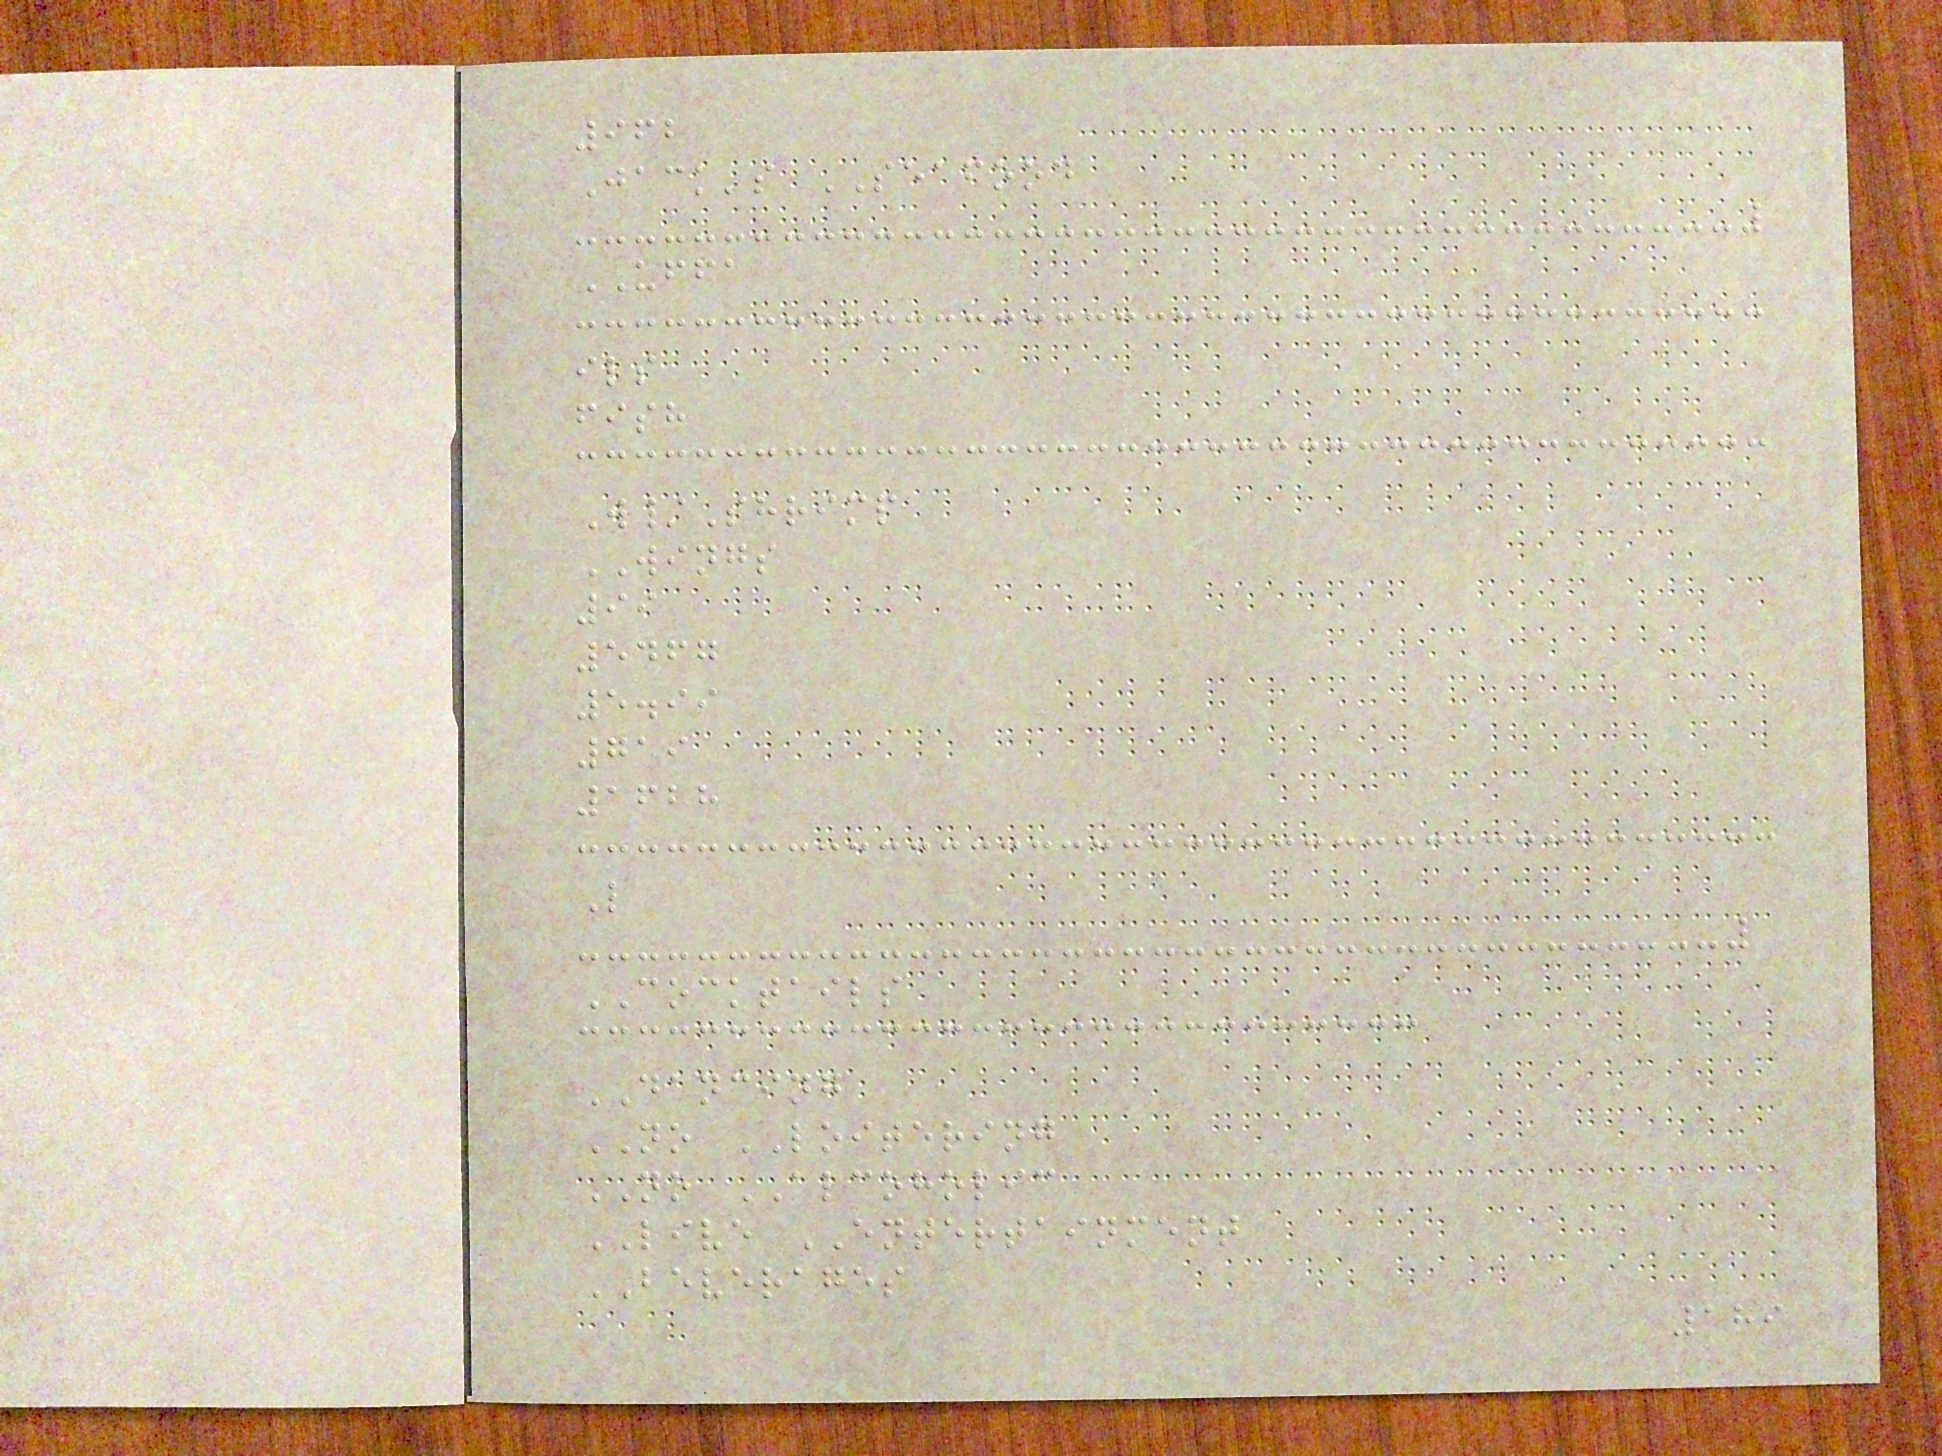962
Jack's SEAFOOD
UFFA
ils
fish
W/Shrimp
WINGS
99
5467
5.99
719
1628
L
COCKTAILS
DANCING
NO LOITERING
NO ALCOHOLIC
LIVE ENTERTAINMENT
BEVERAGES
189
